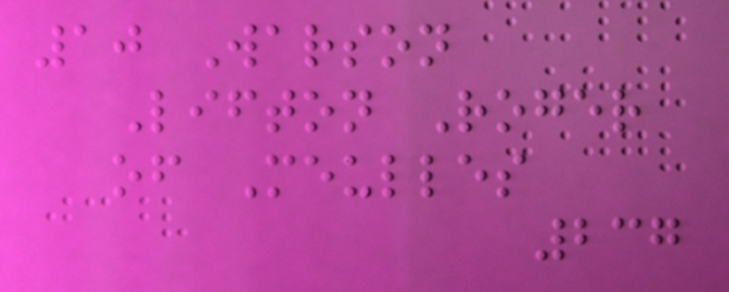10 Warson
Lifton Roger
of Meulles
237
